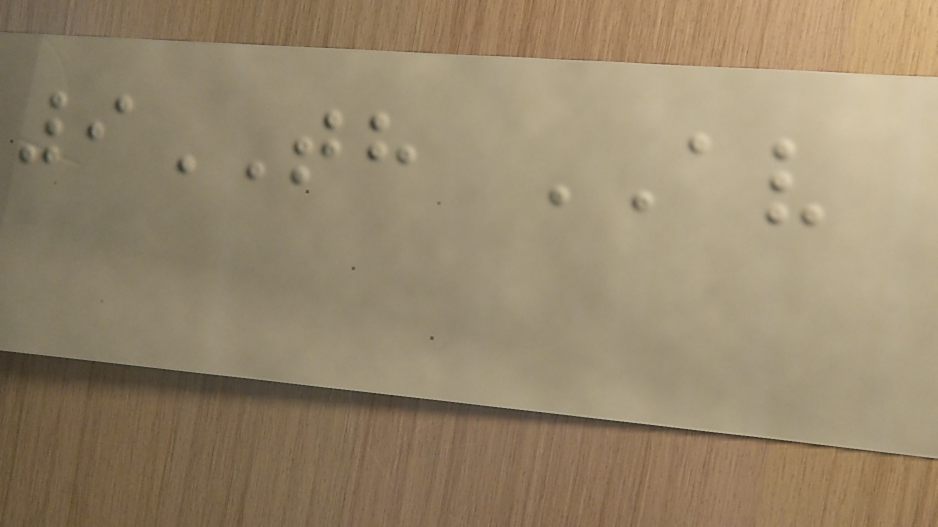9TH AV
